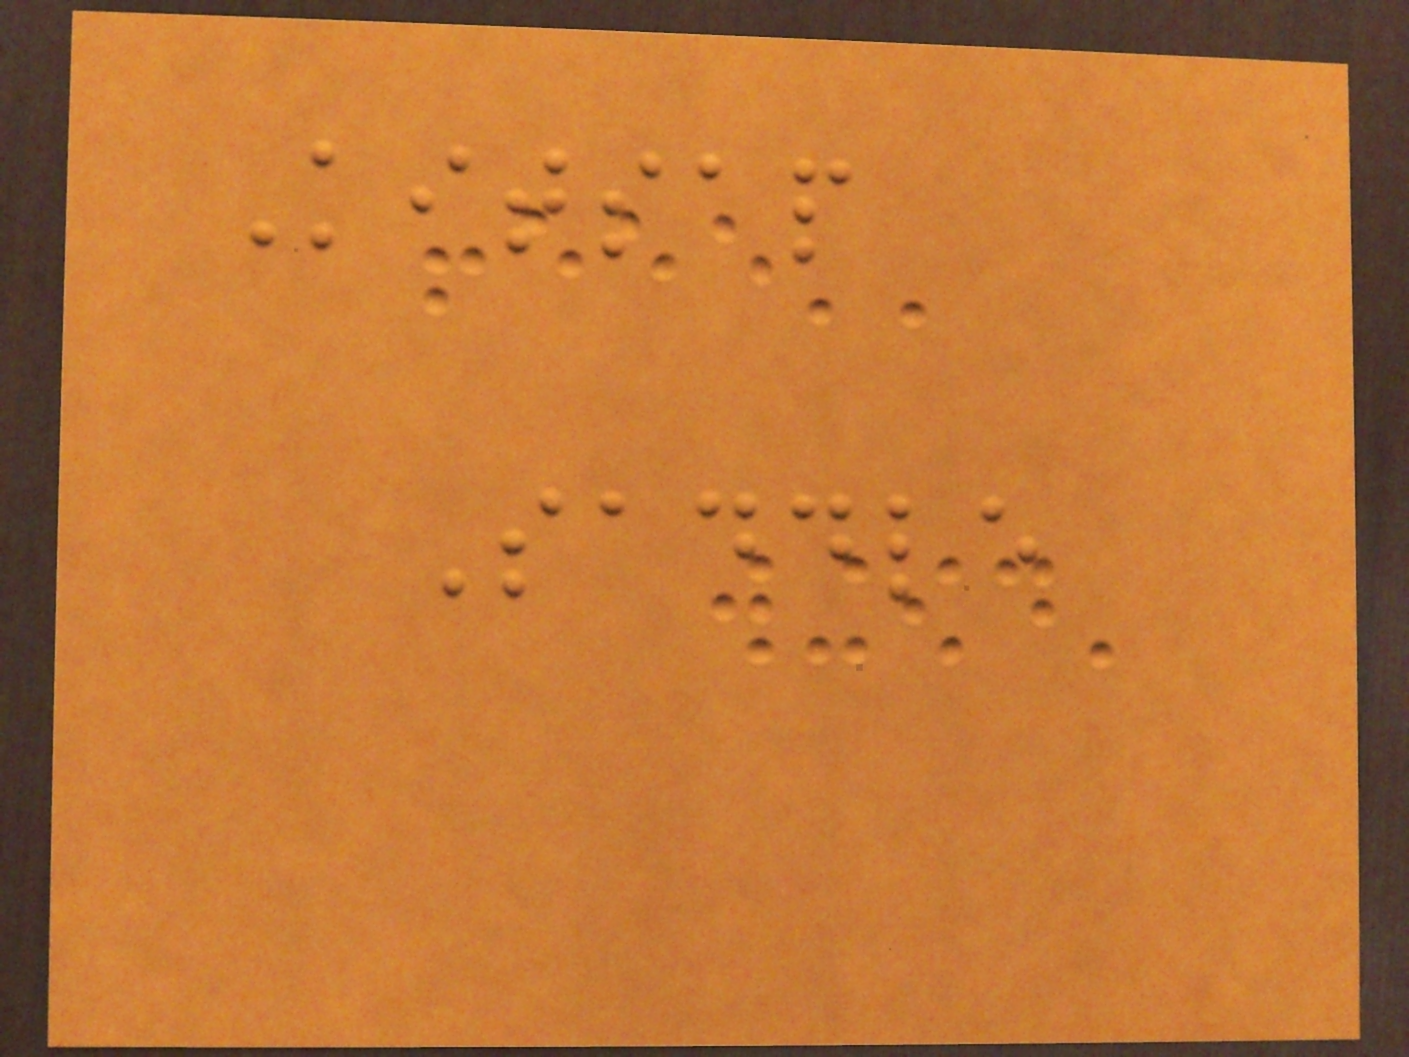Kitsap
Saddle
